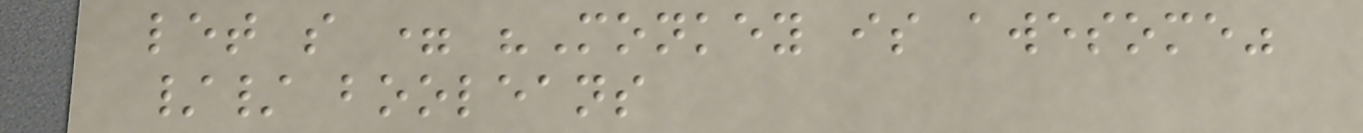let s = "Monkey is awesome"
// booleans
